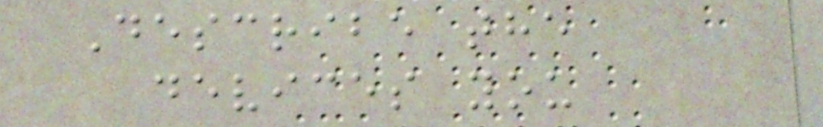Describe the
devices you
